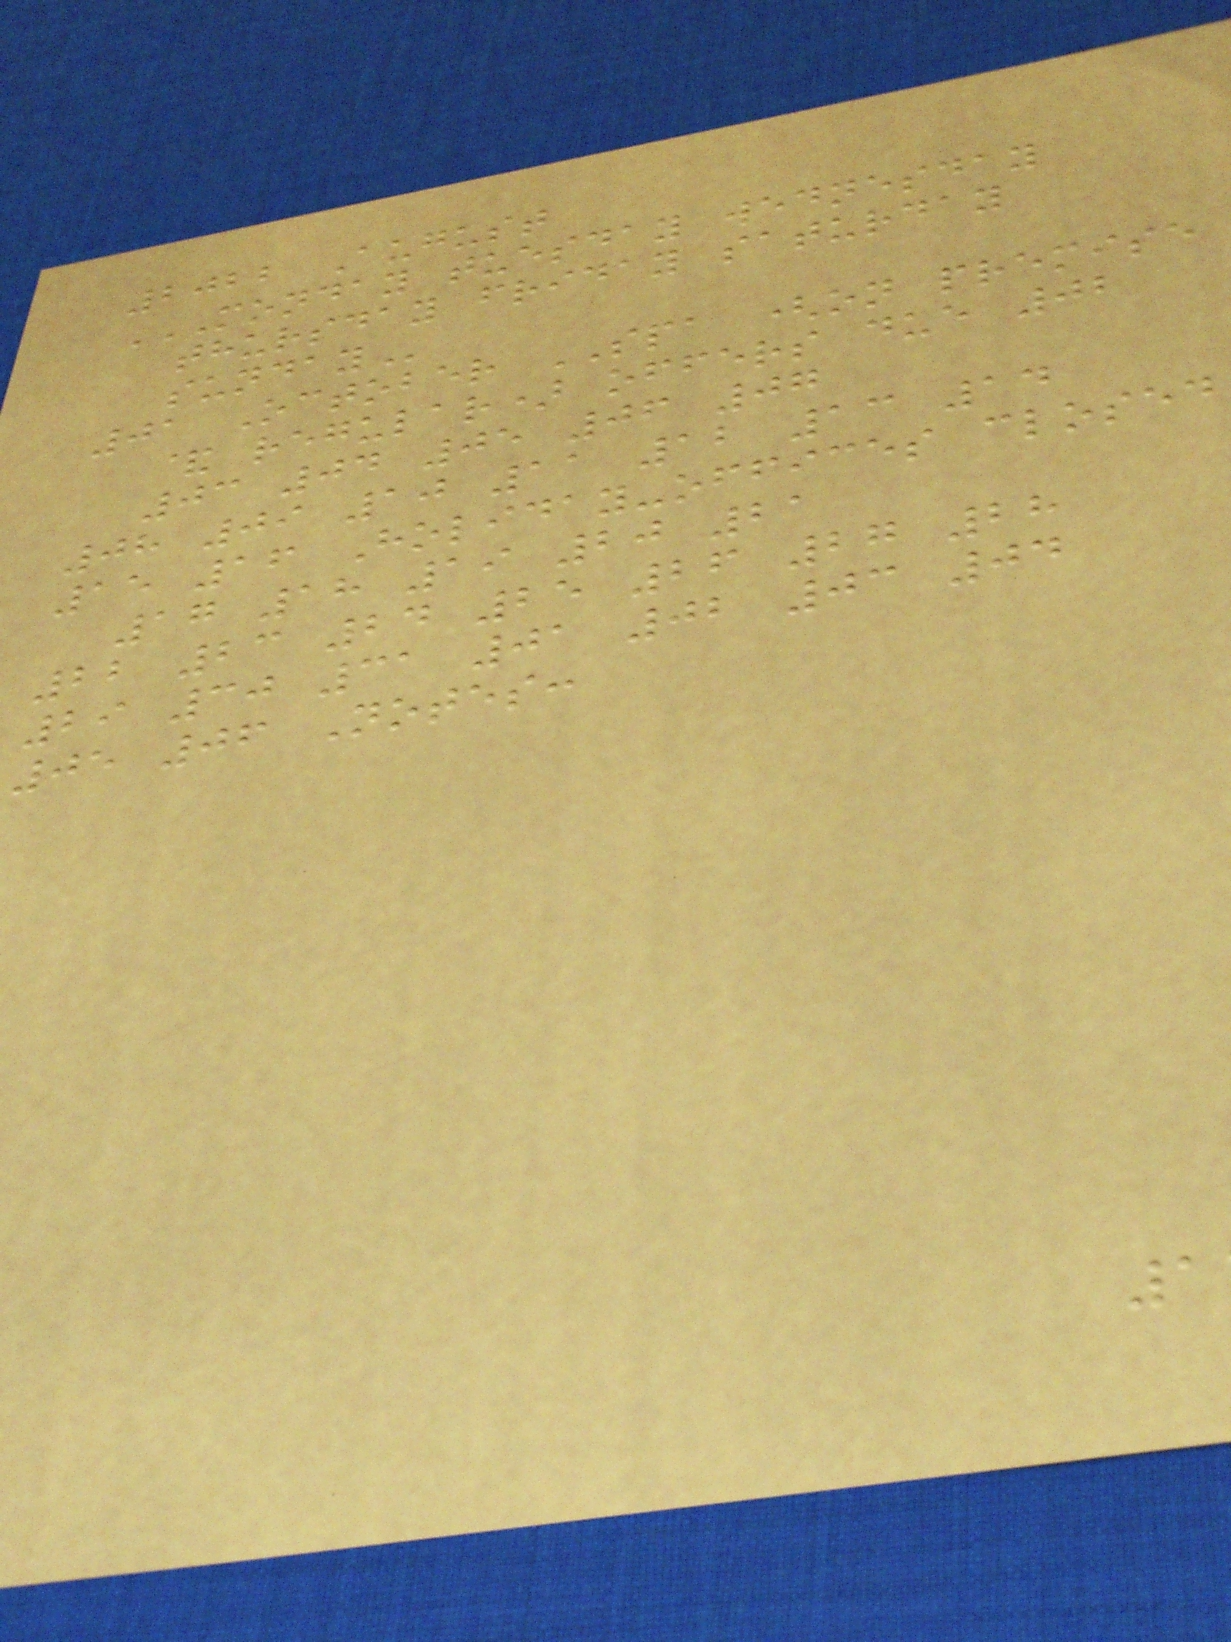2022 August
MONDAY TUESDAY WEDNESDAY
thursday friday saturday
01 October SPA (on premise
& regular) offers due 02
03 04 05 06 07
08 09 10 11 12 13 14
15 16 Holiday-offices closed
17 18 19 20 21
22 23 24 25 26 27 28
29 30 31 01 02 03 04
05 06 Notes:
